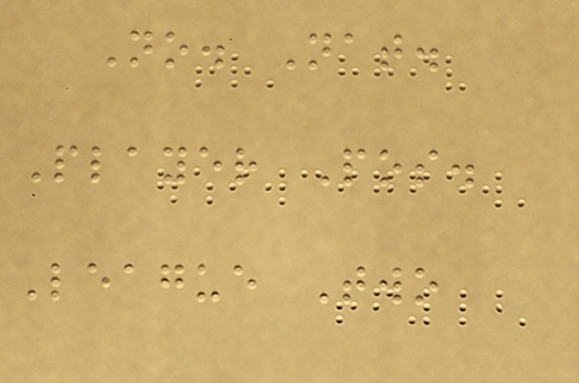No. Nat.
Player Pos.
League Two
